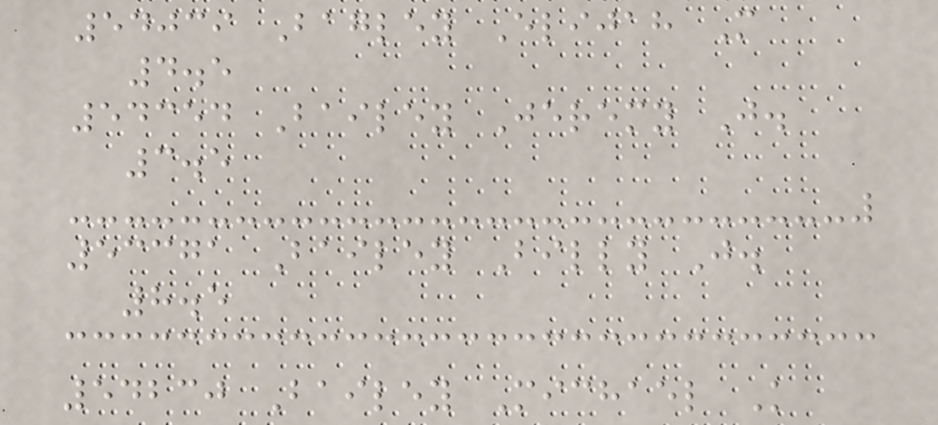54039 Bagley Elijah M
4.5
54354 Bailey Jeremy J.
3.5
53371 Bailey Billy J.
8.5
54230 Bailey Michael K
